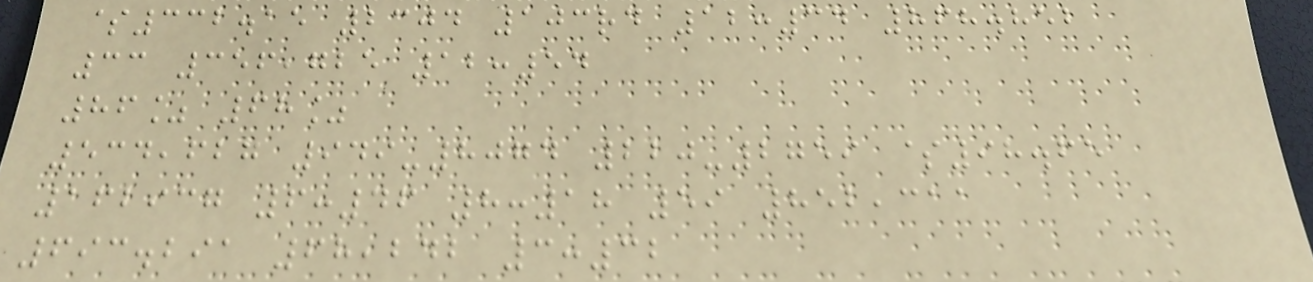$332.15 2304 103rd 12:34 868.852
33 356,725 12:54
86% 68%
534,627 949-8074 220-2759 $98.65
162937 6:46 8:18 59 852,311
693.291 68,242 3:32
